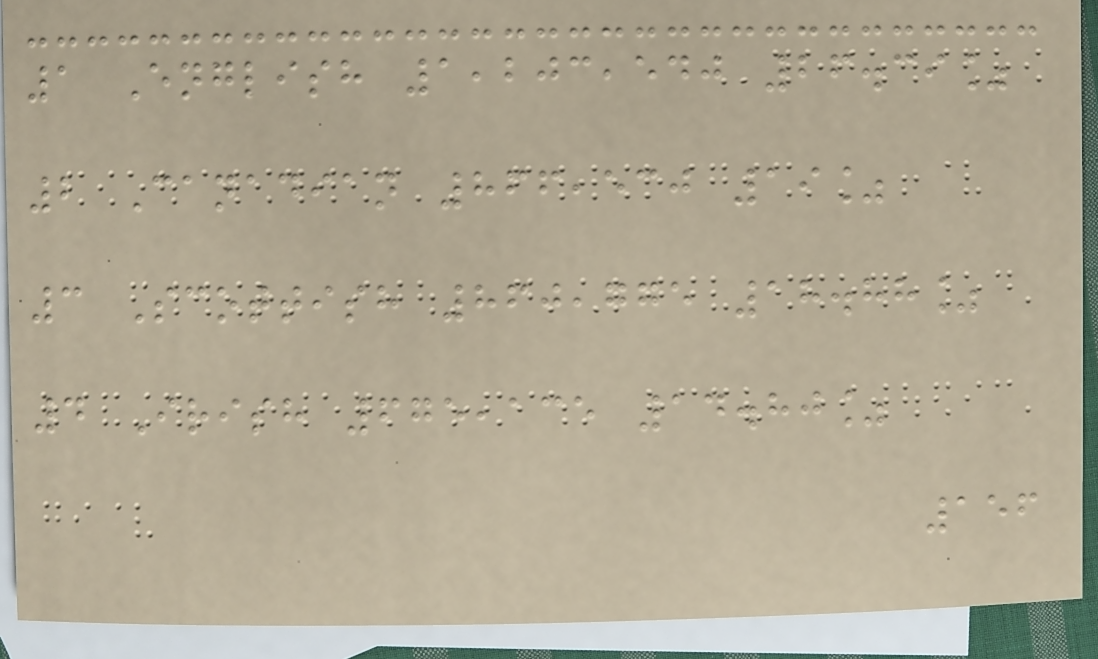1 English 1,203,540 26.39%
2 Canadian 866,530 19%
3 Scottish 860,775 18.88%
4 Irish 675,135 14.80%
156
